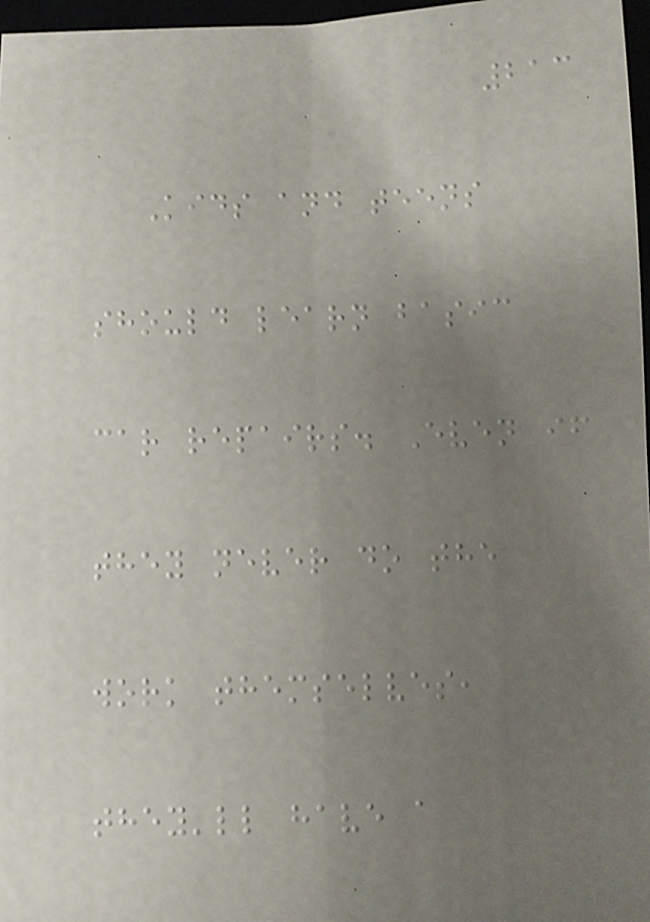213
Kids and teens
should learn basic
car repairs. Even if
they never do the
work themselves,
they'll have a
